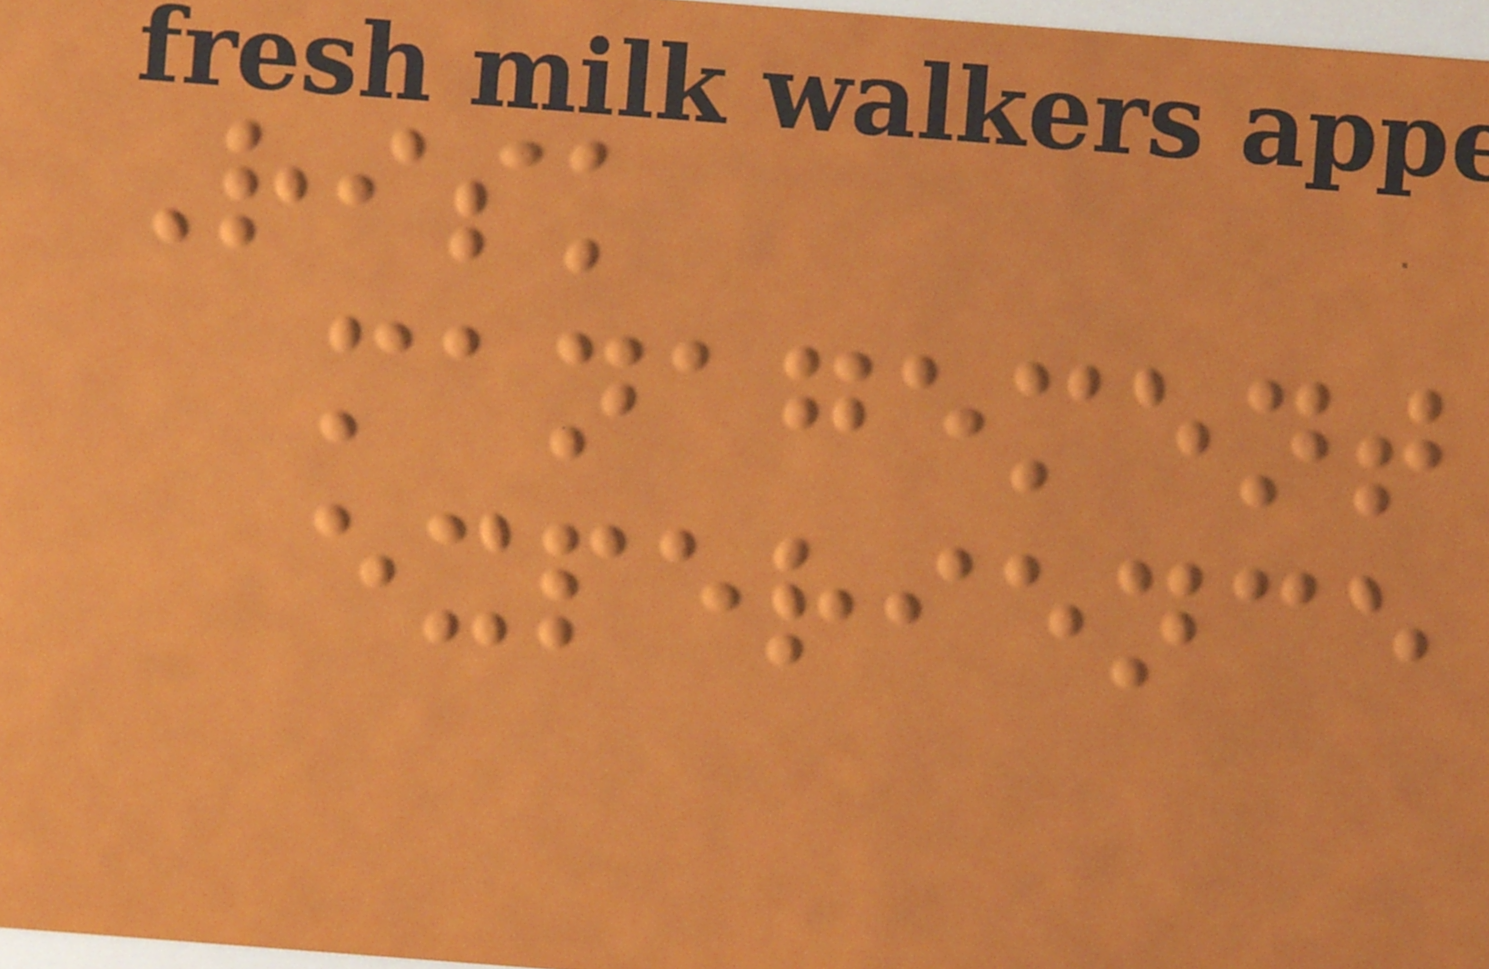Risk
management
experience
